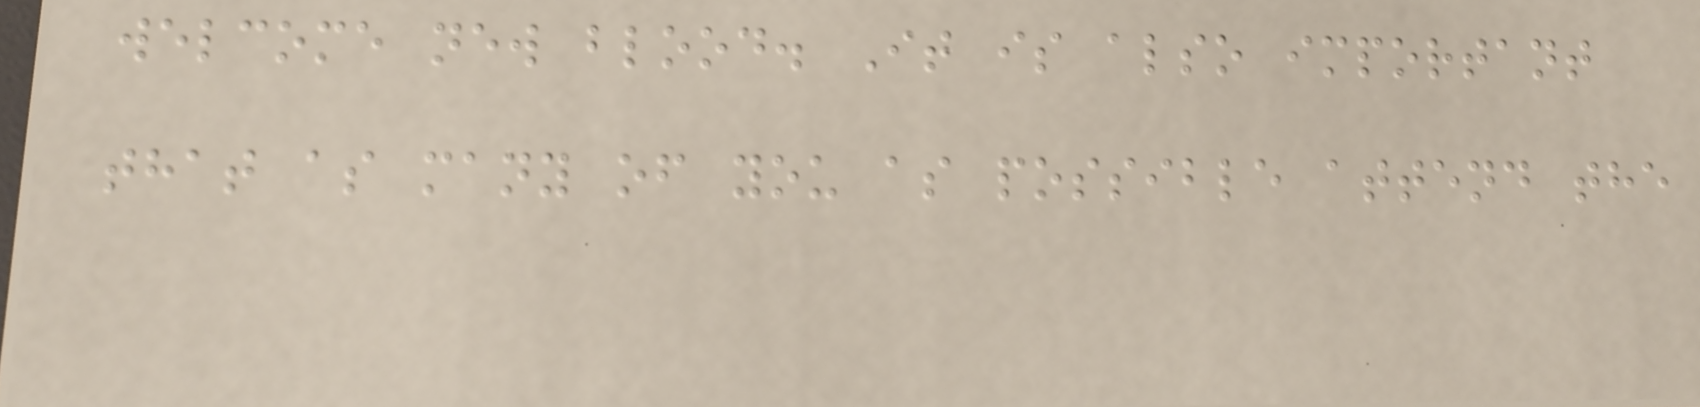welcome new blood. It is also important
that as many of you as possible attend the
